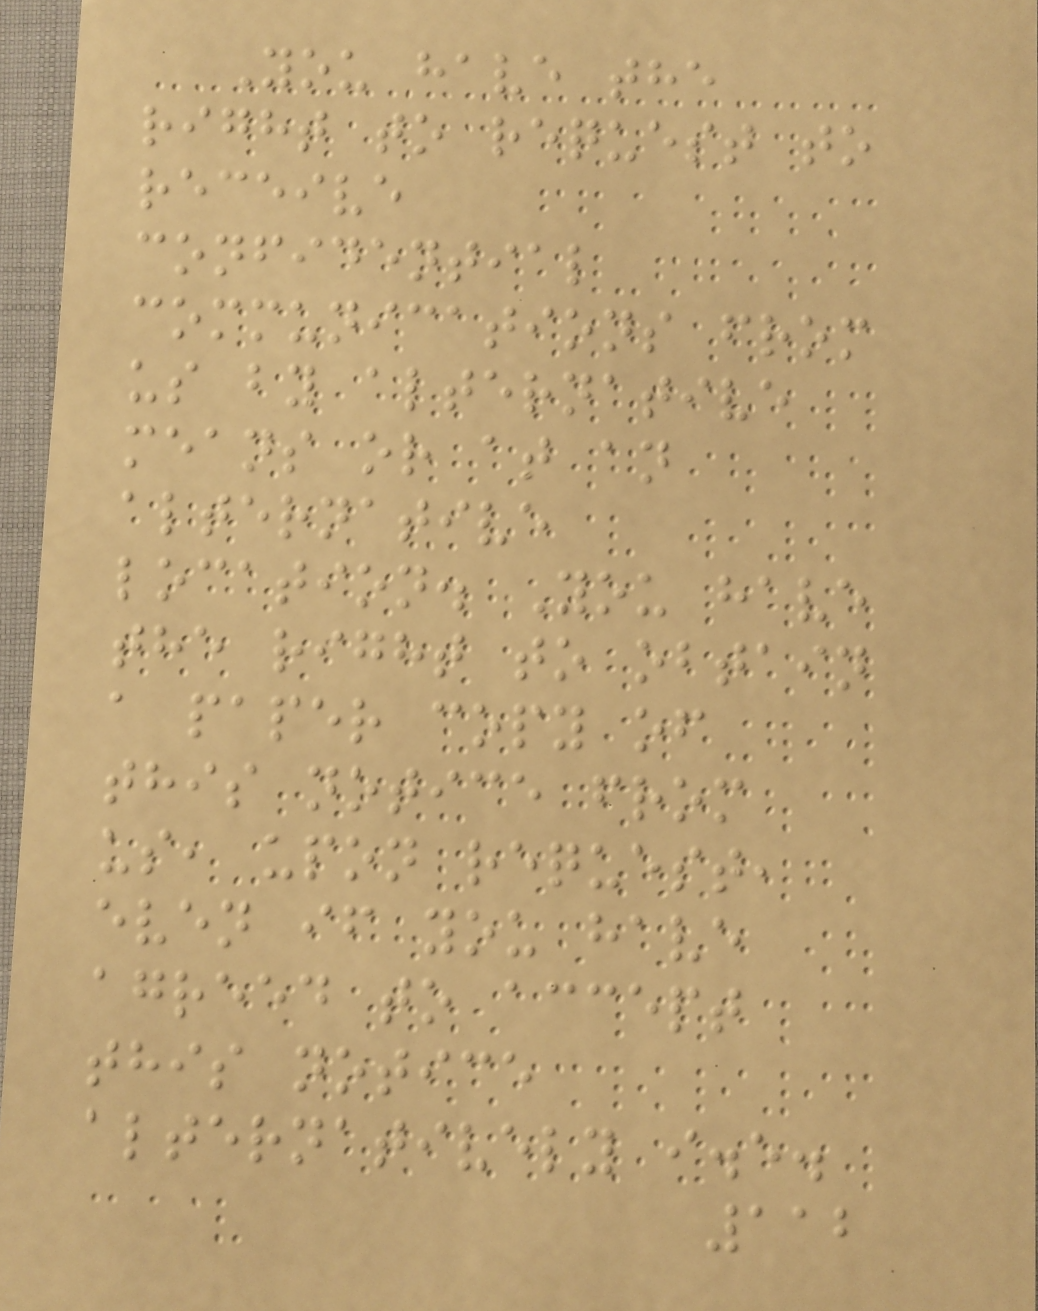You have the
right to request to
receive
confidential
communications from
us by alternative
means or at an
alternative
location. You have
the right to obtain
a paper copy of
this notice from
us, upon request,
even if you have
agreed to accept
this notice
alternatively i.e.
112
